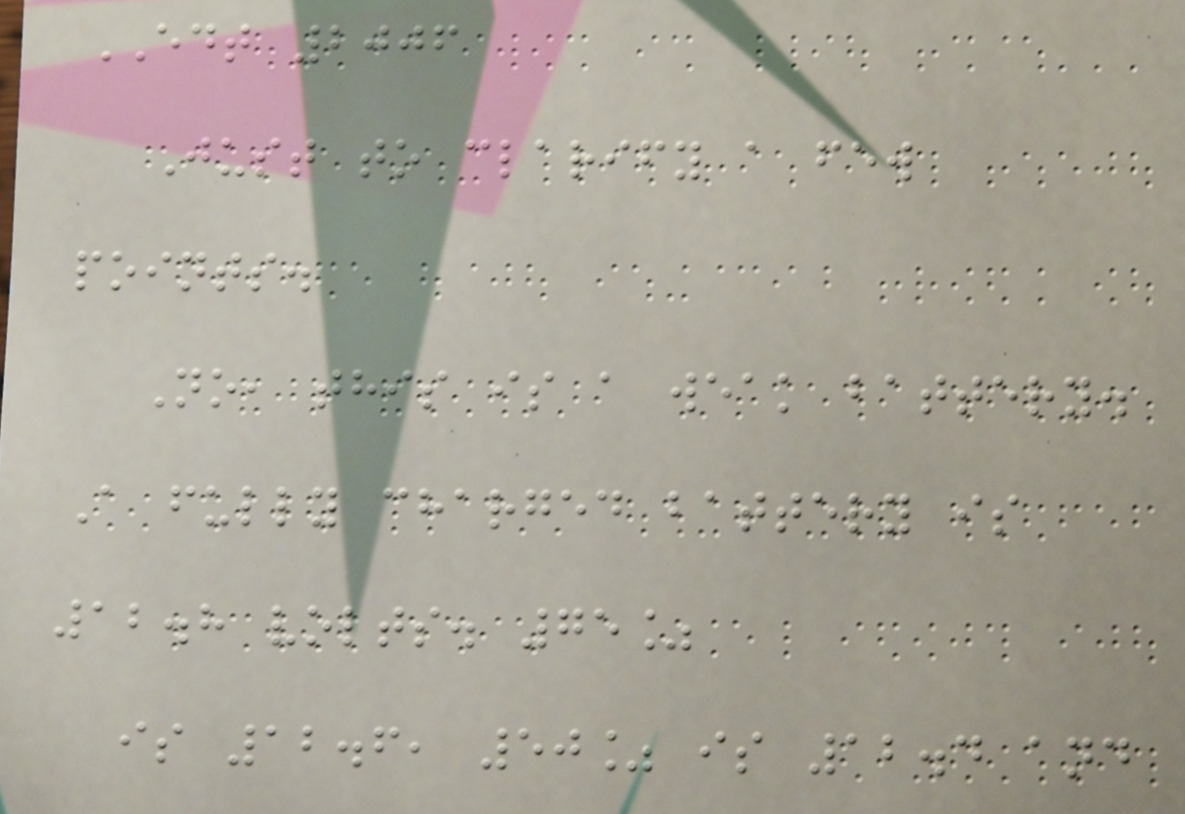EDT 2006
Just to clarify a few
points.
No, this is a weak battery.
A fully charged battery is
12.8 volts. 75%
is 12.6, 50% is 12.4 and
